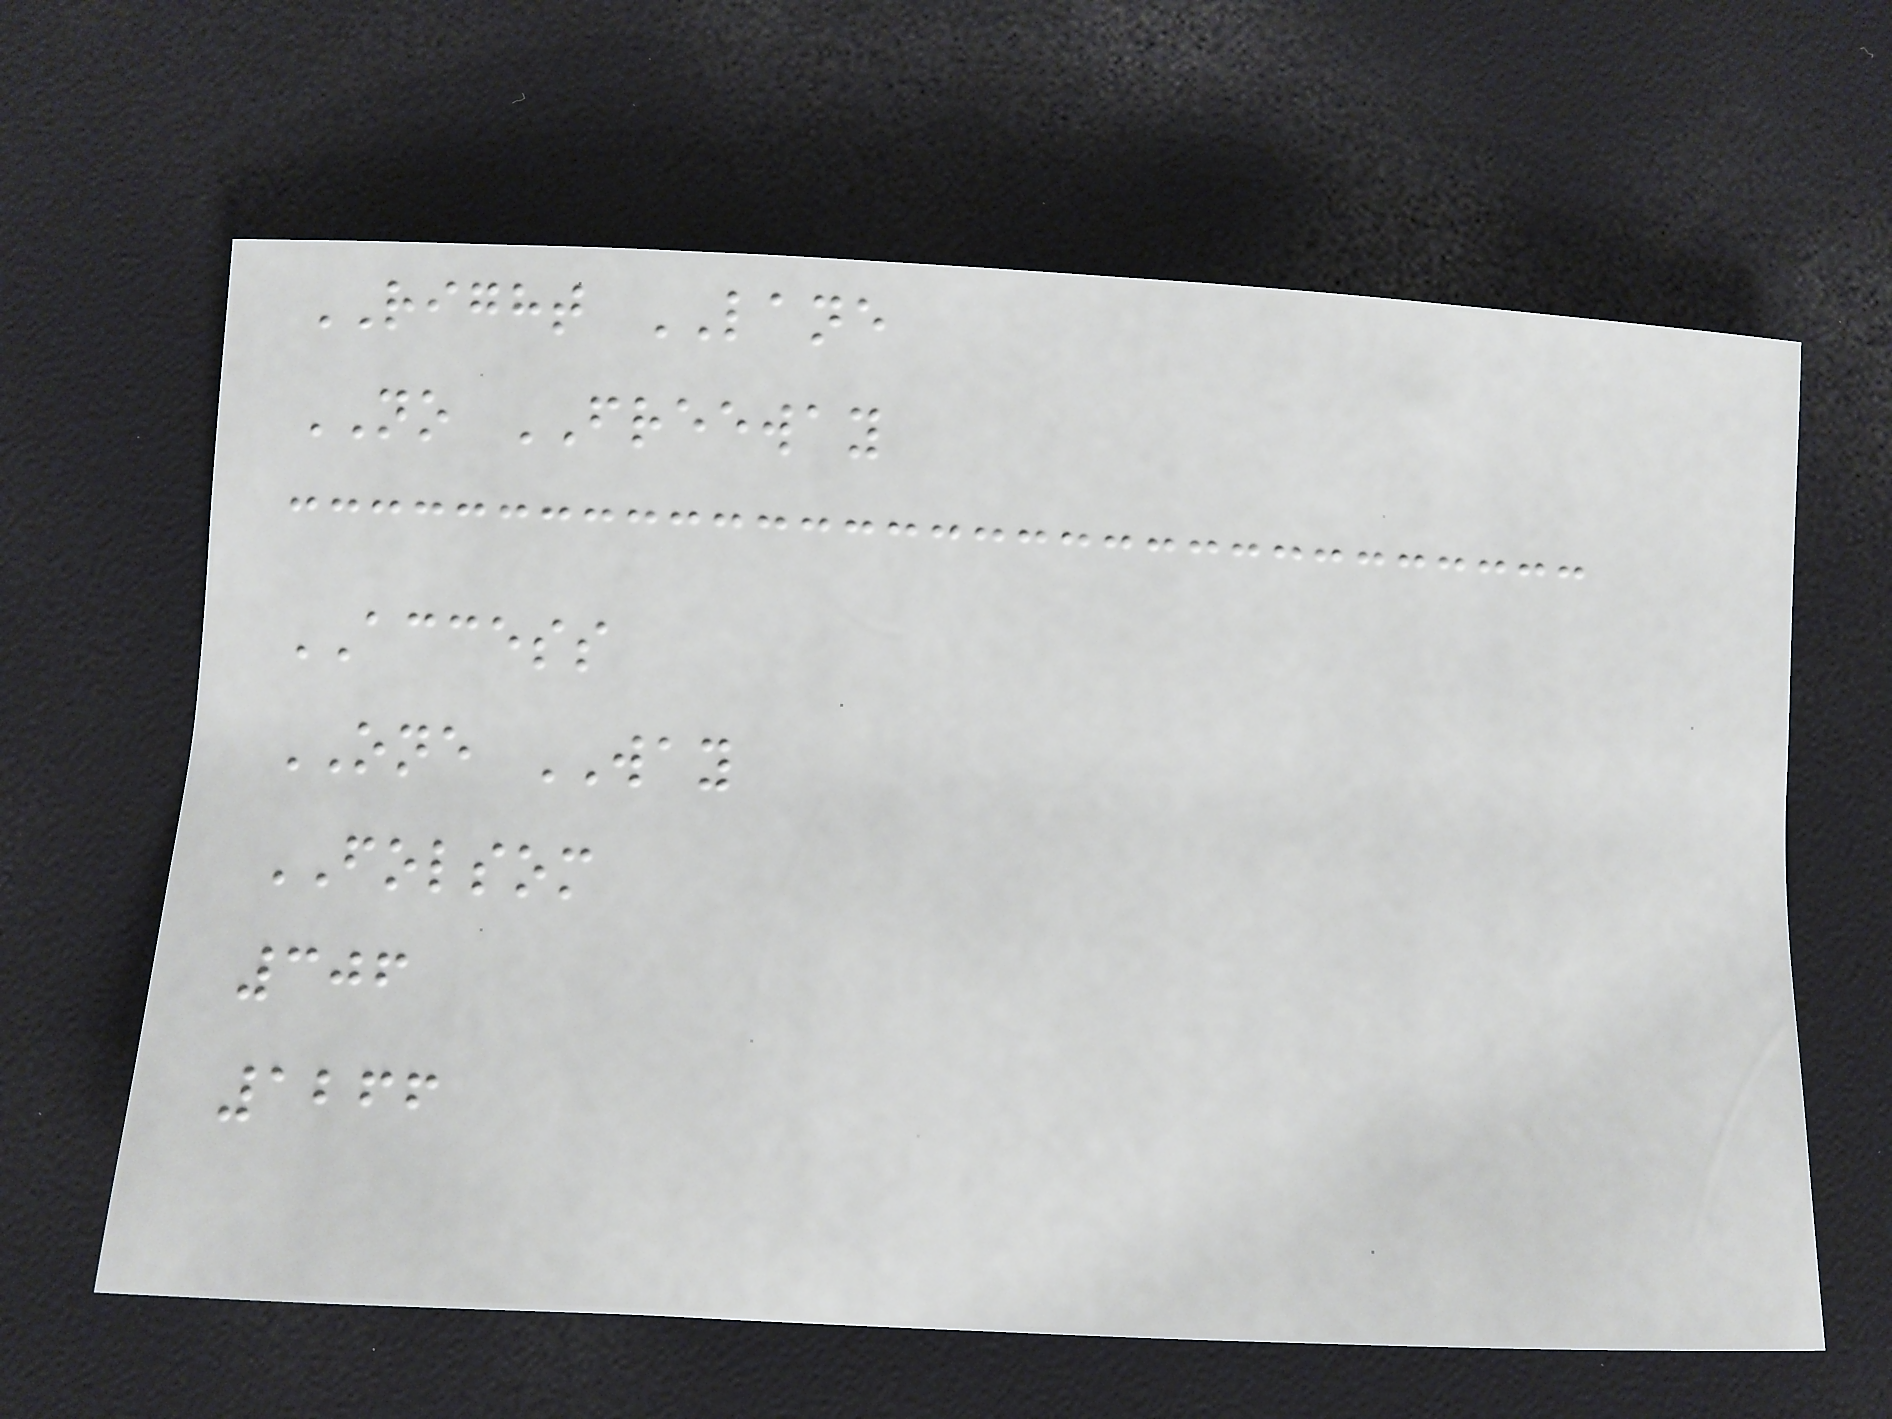RIGHT LANE
NO FREEWAY
ACCESS
ONE WAY
FOLSOM
306
1266
